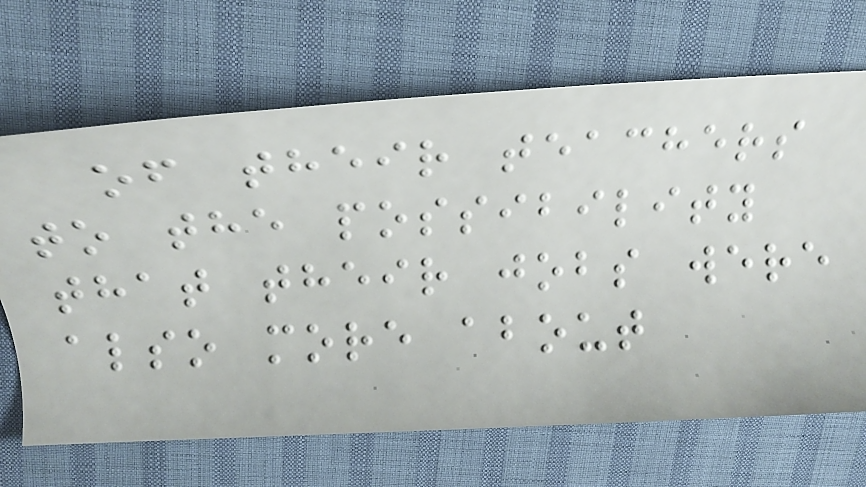of their teachers
to the possibility
that their jobs were
also more about
